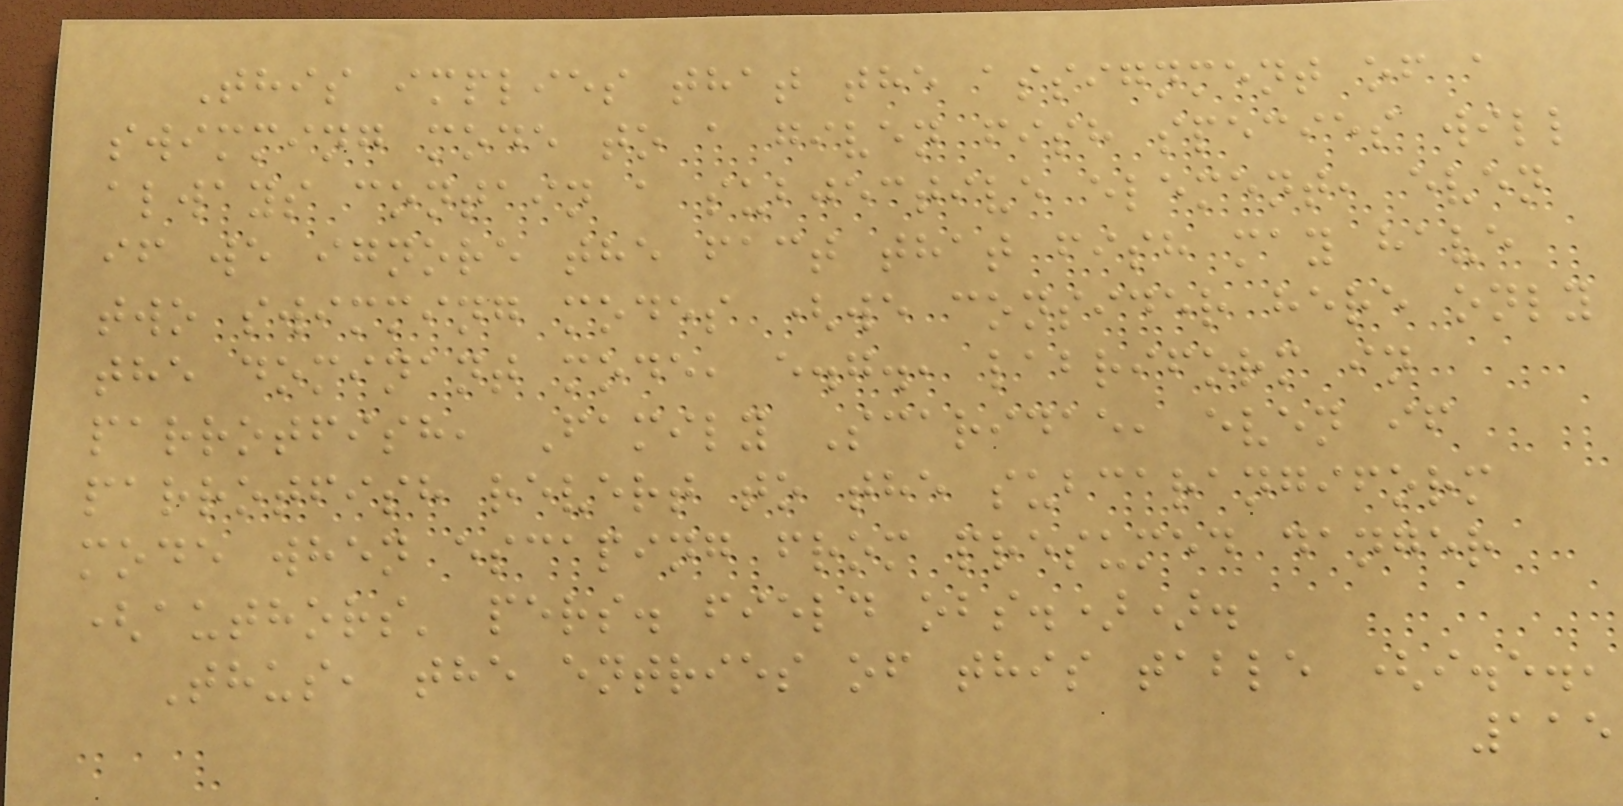This implies that the assignment of a
swimming mode to a given fish species will
always contain a subjective element, even
if we ignore the fact that fish may have
two swimming modes (we consider here only
the dominant mode, e.g., labriform in
parrotfish, Family Scaridae, even if
parrotfish revert to the subcarangiform
mode when escaping from presumed danger
(authors' pers. field obs.)).
Thus, the entries of this table (i.e.,
115
